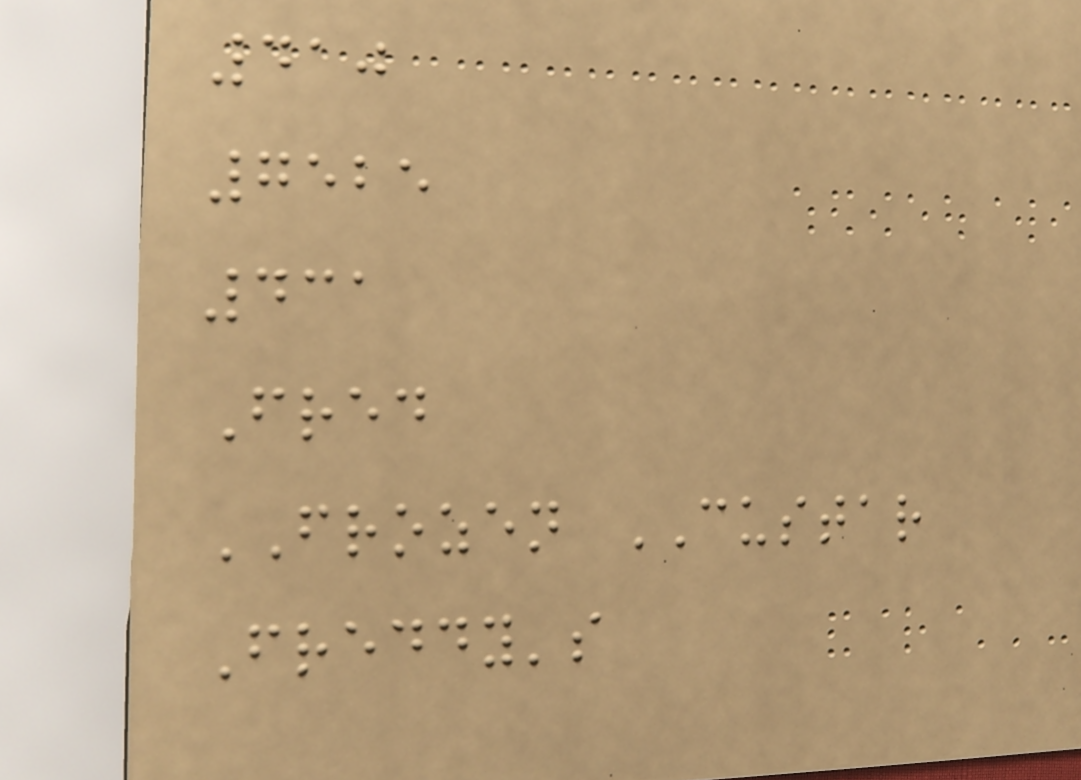410
7525
431
Fred
FROZEN CUSTAR
Freddy's
